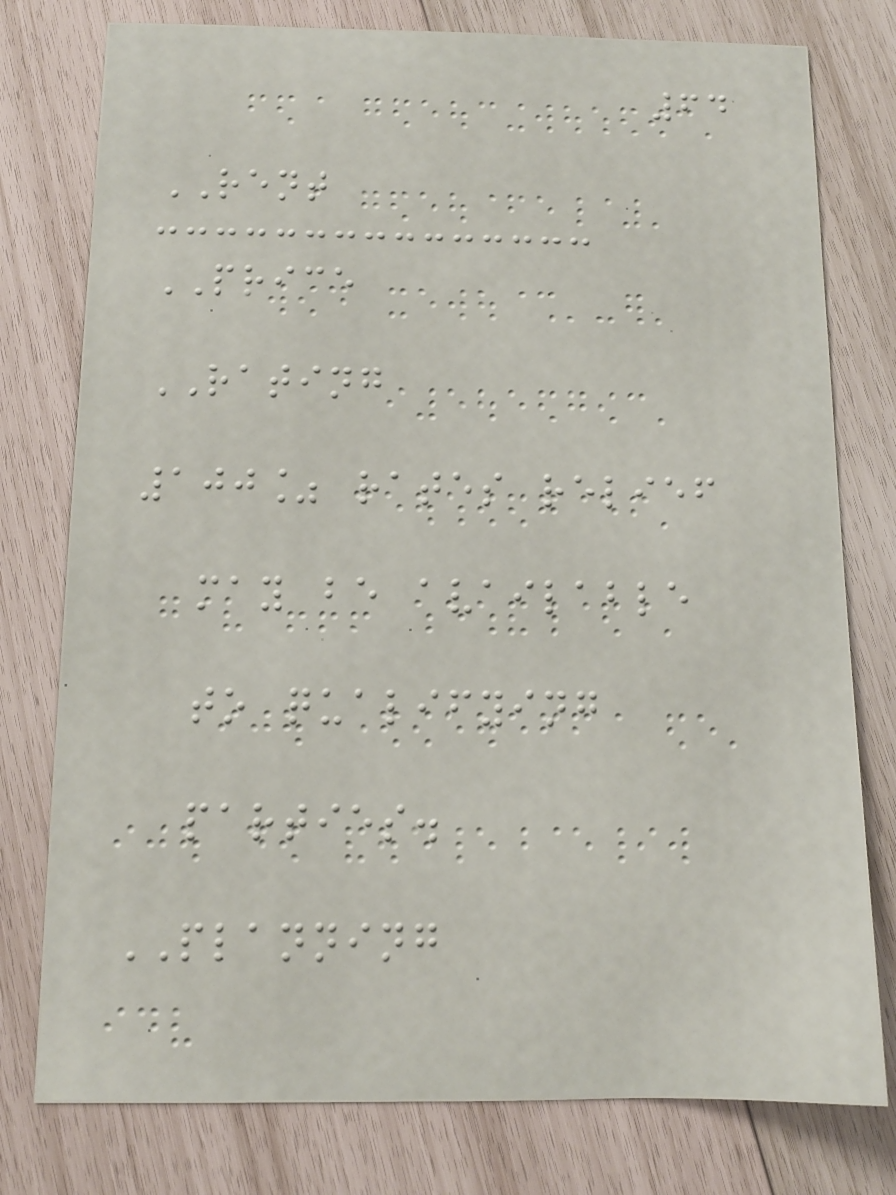64
RENT
PRICE
RATING
100% rates relief
may be available
to qualifying
parties.
PLANNING
